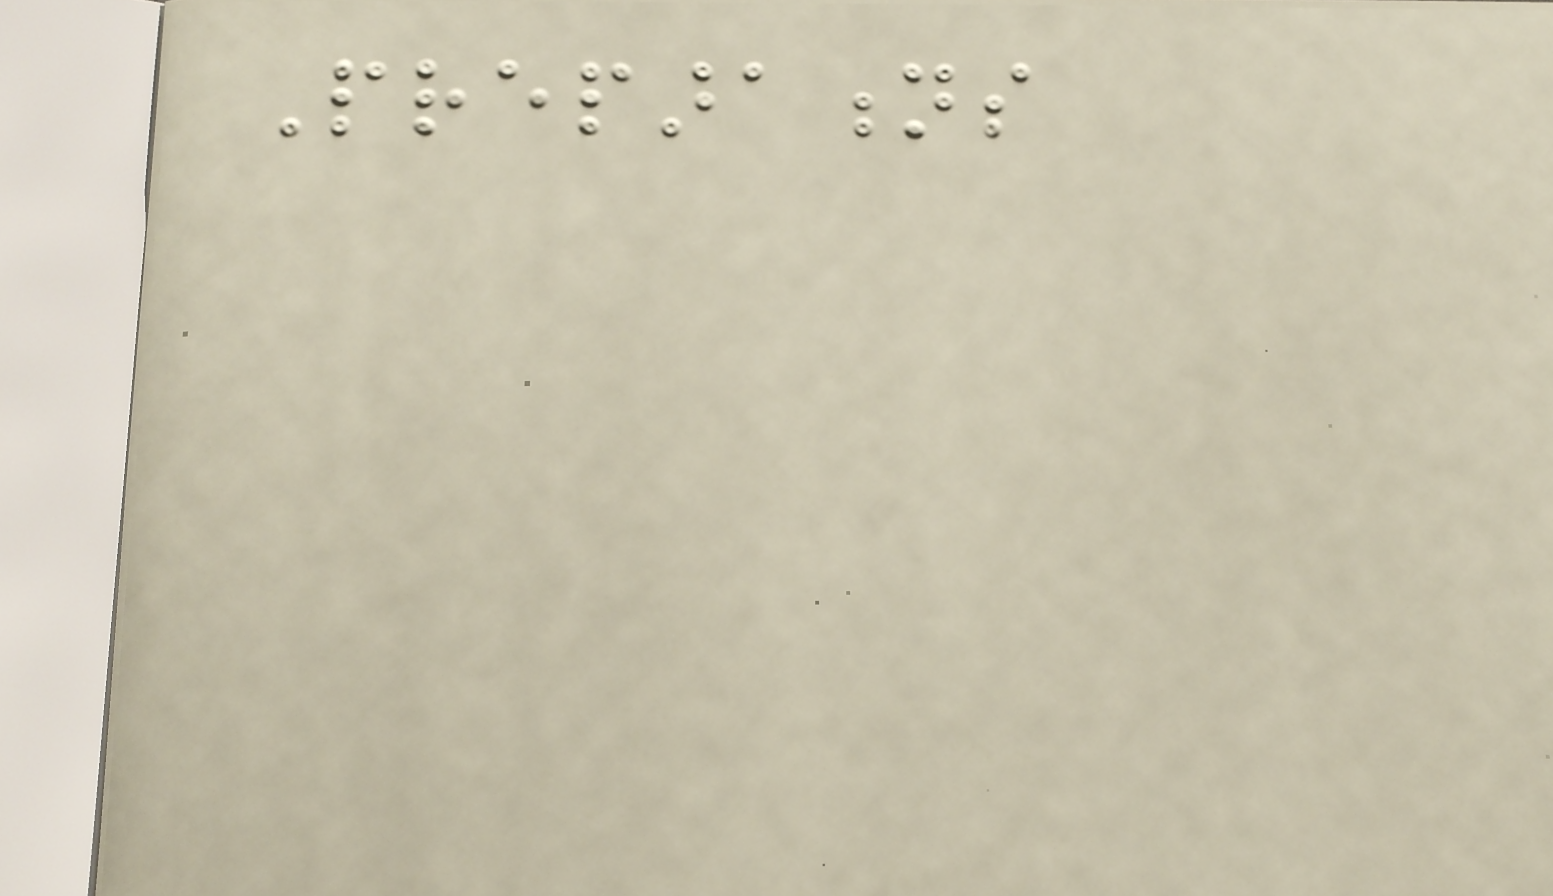Preparations
